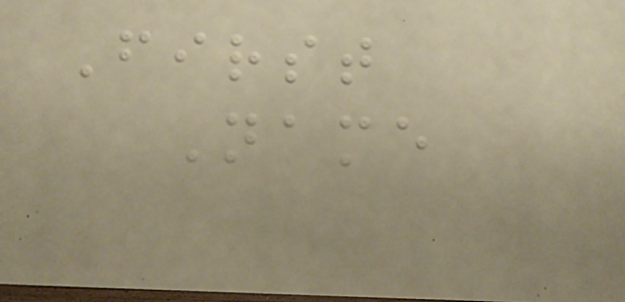First
Name
